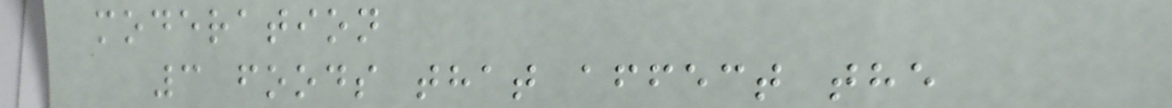moderation
3 foods that affect the
